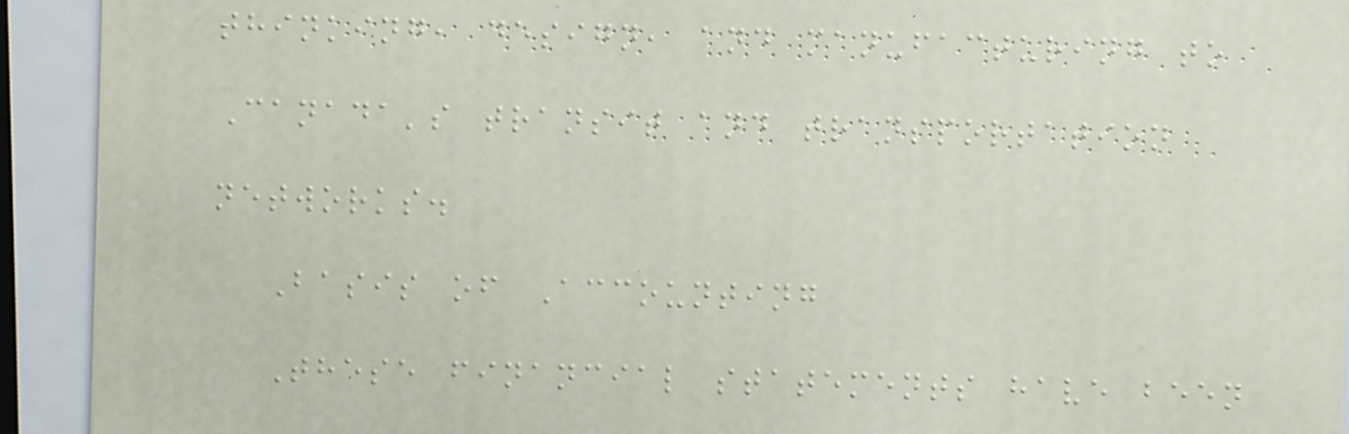thinking, design, and manufacturing to
Canada's transit and transportation
networks.
Basis of Accounting
These financial statements have been
